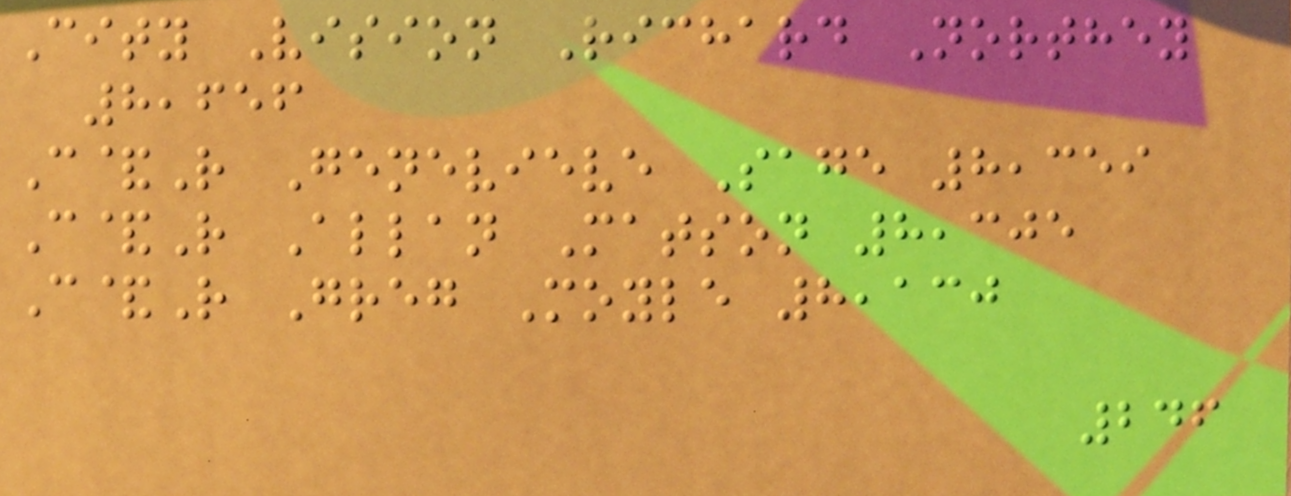City Vision Richard Northey
8,656
C&R Genevieve Sage 8,359
C&R Allan Matson 8,305
C&R Greg Moyle 8,130
246
